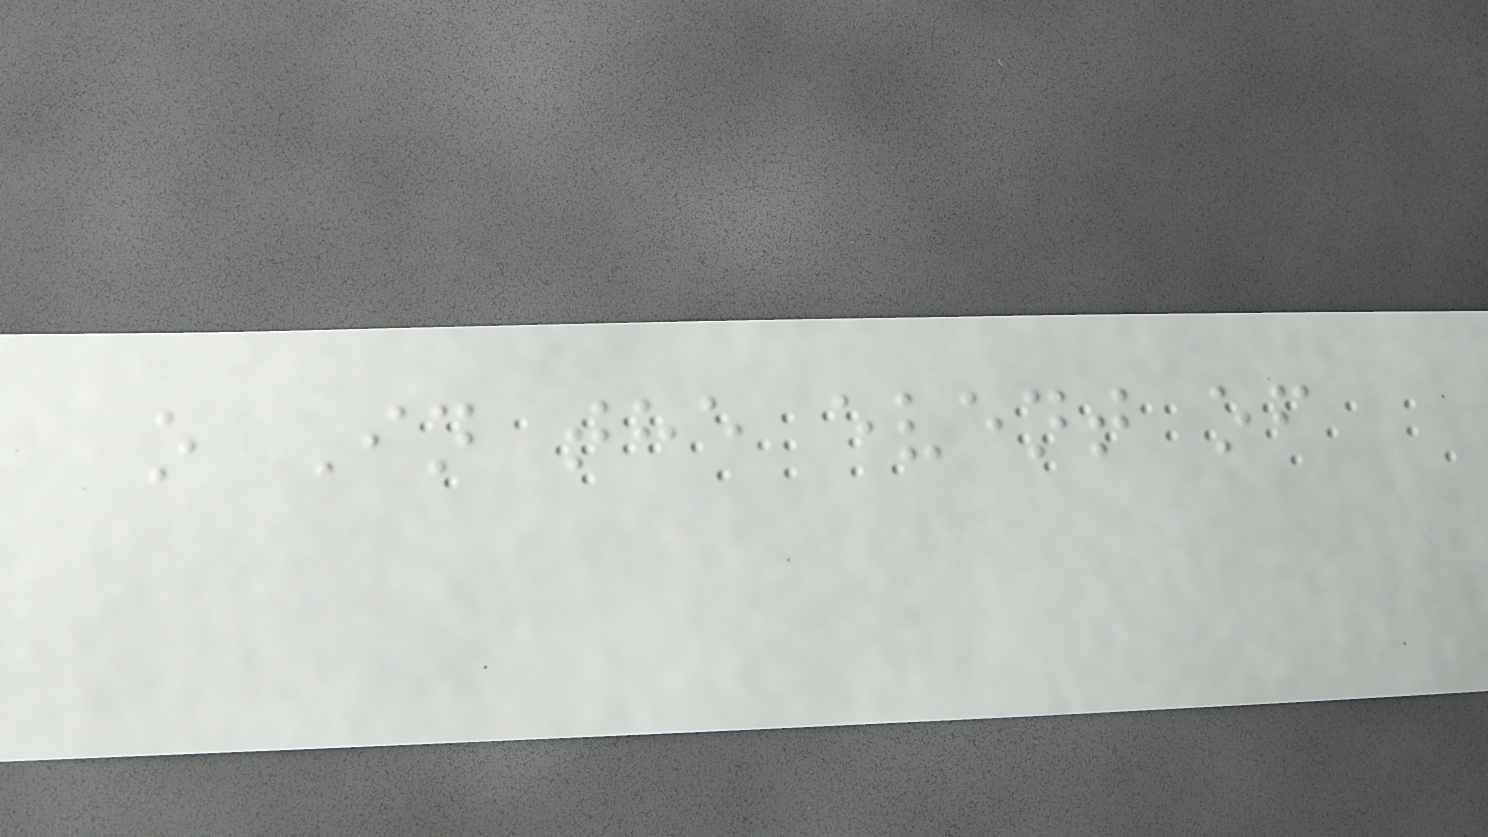o In the event of
